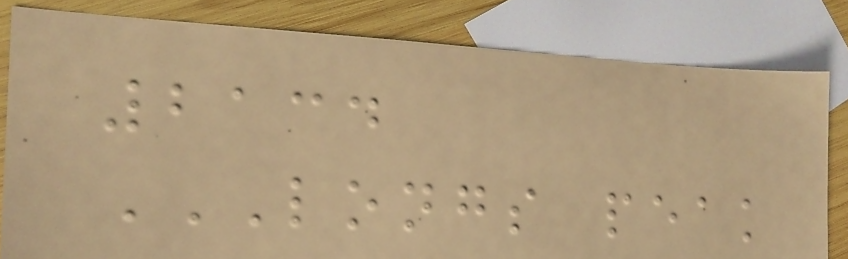2134
LONGS PEAK
